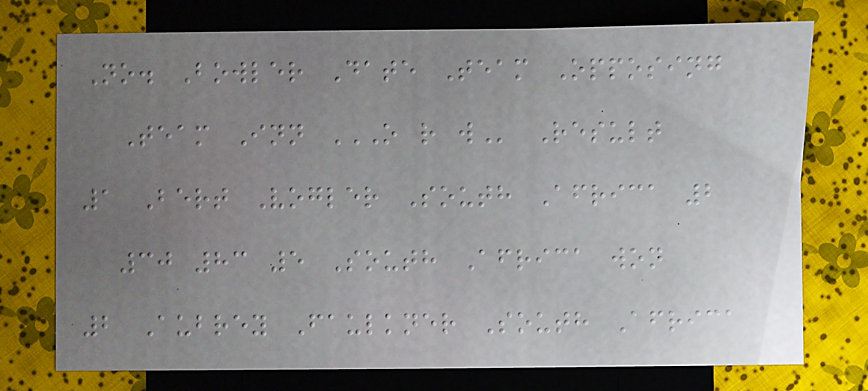No. Bowler Date Team Opposing
Team Inn O R W Result
1 Bert Vogler South Africa 2
30 83 5 South Africa won
2 Aubrey Faulkner South Africa
